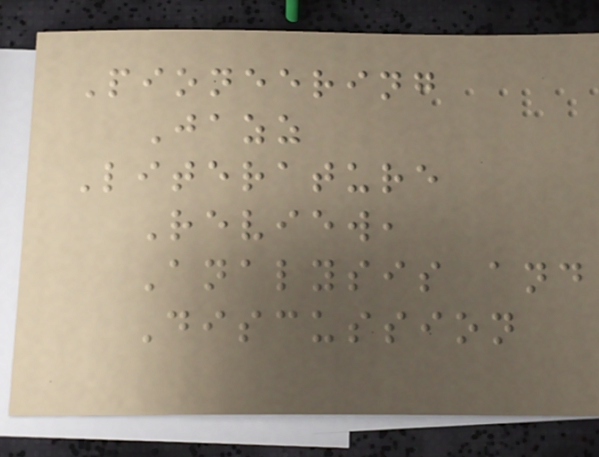Pioneering
Jazz
Literature
Review,
Analysis and
Discussion
